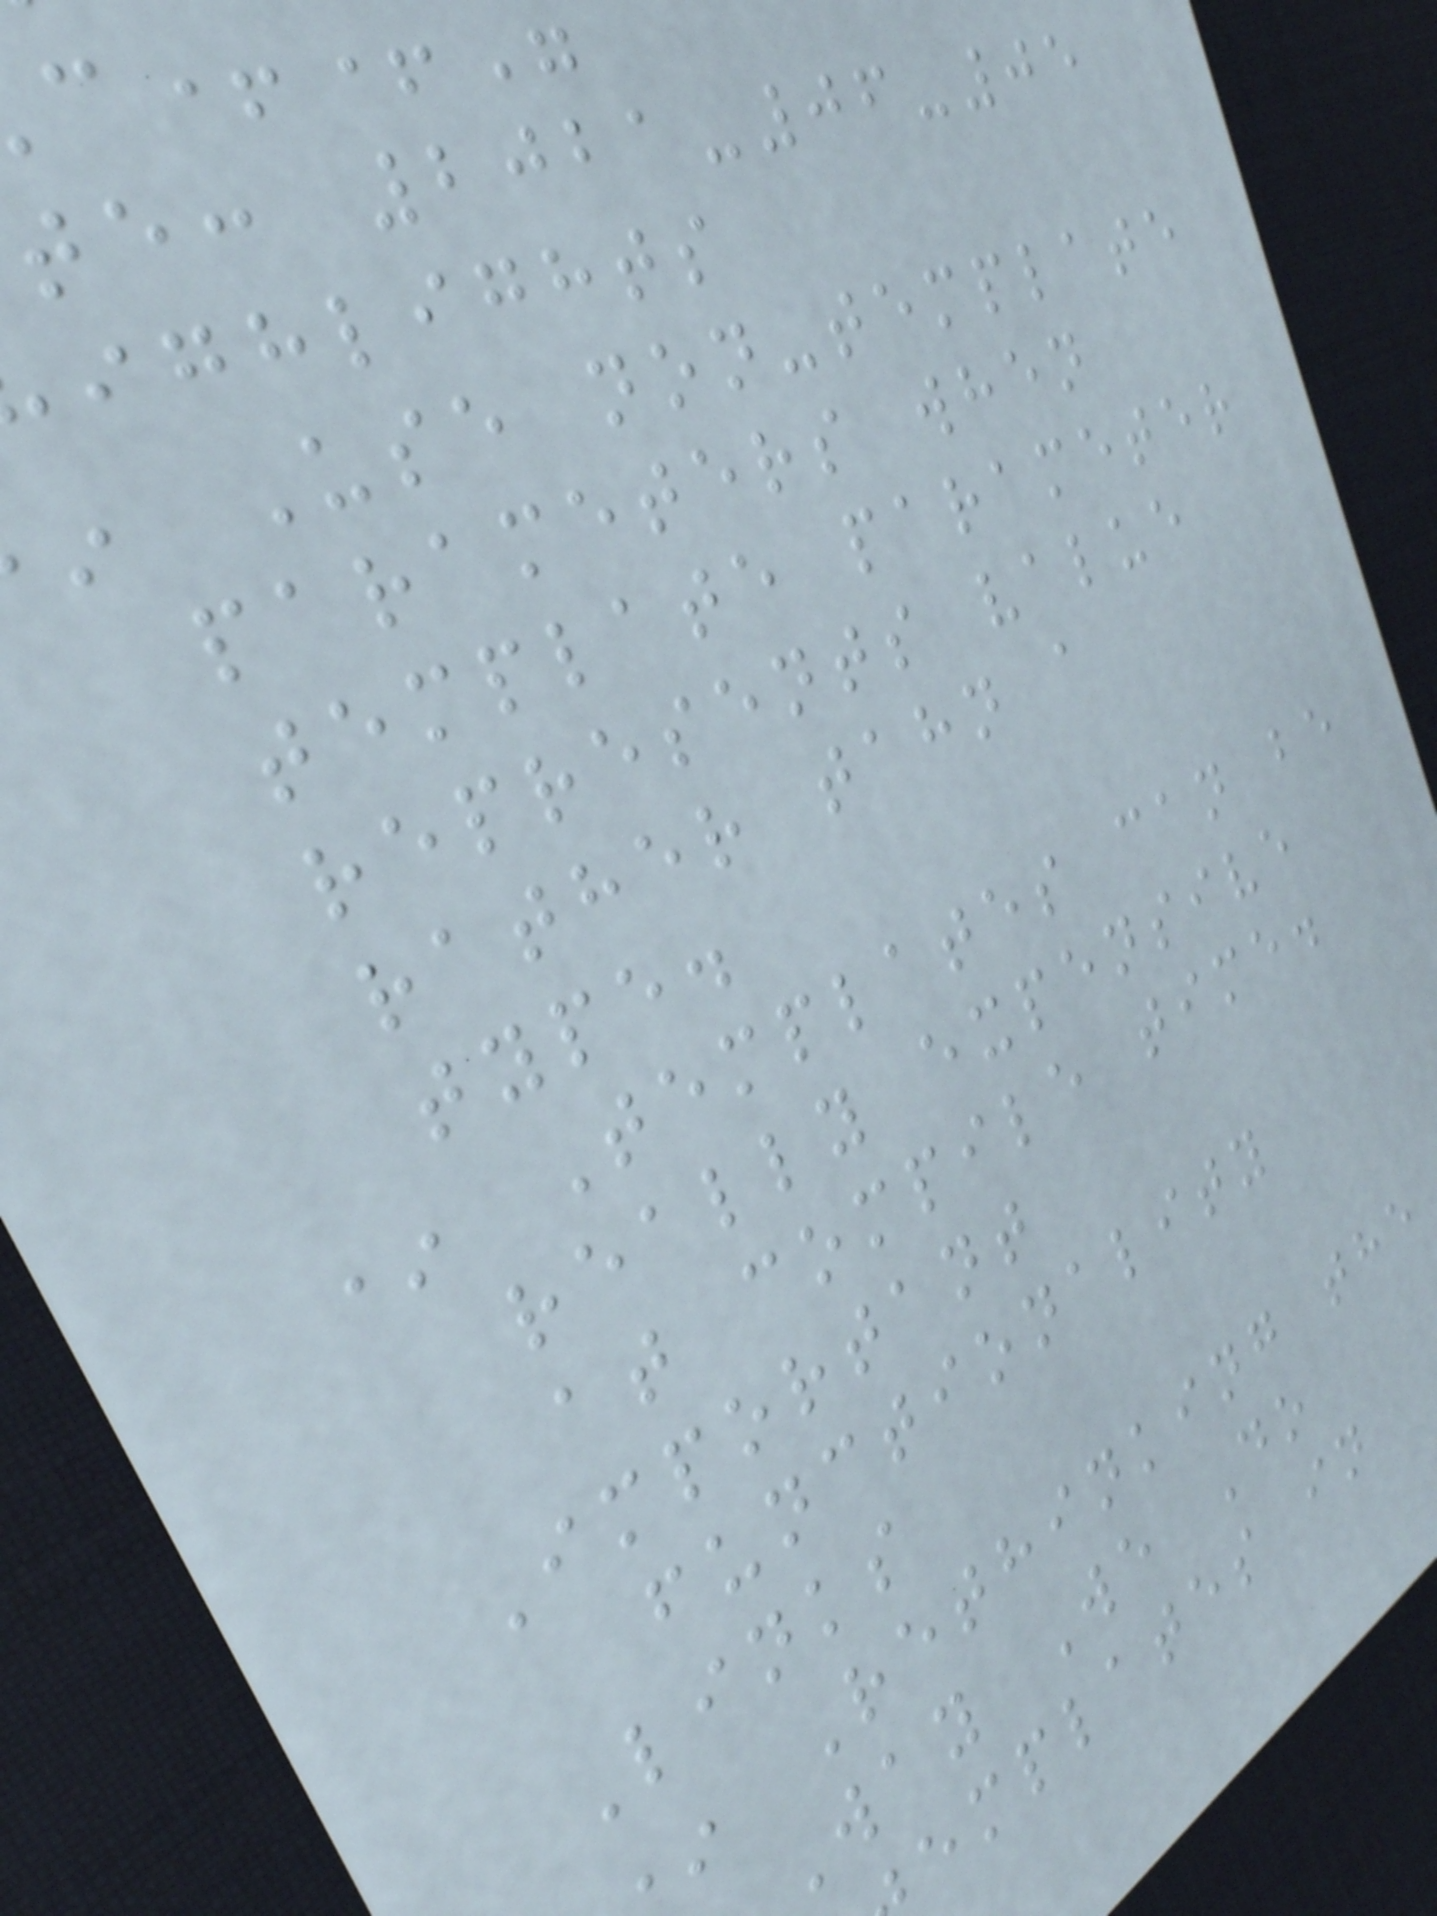te: 2021-06-05
ighlights
Use non-template
parameters when
template parameter
represents value
rather tahn a
type.
* Templates can be
really expensive
at compile time.
Important
functionality
Links
Rethinking the
Way We Do
emplates in
